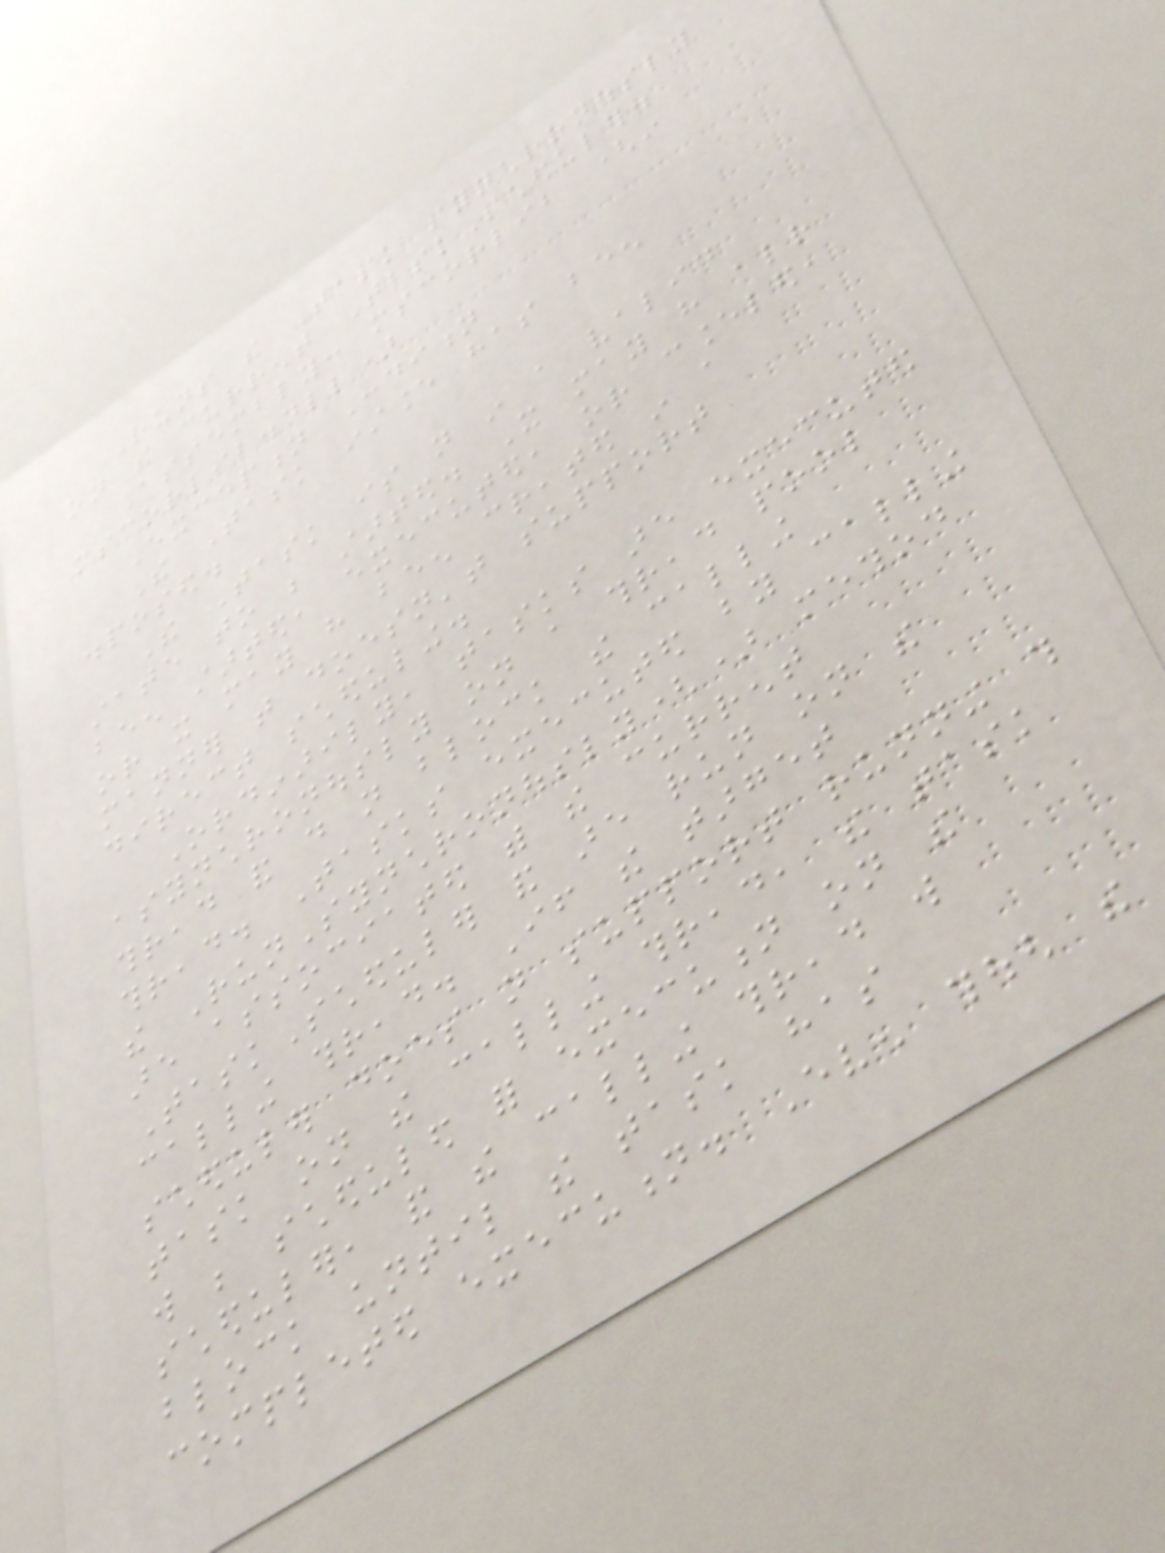Runs the Task synchronously
on the current TaskScheduler.
Assembly: mscorlib (in
mscorlib.dll)
Exception Condition
The Task instance has been
disposed.
The Task is not in a valid
state to be started. It may have already
been started, executed, or canceled,
or it may have been created in a
manner that doesn't support
direct scheduling.
Ordinarily, tasks are executed
asynchronously on a thread pool
thread and do not block the calling
thread. Tasks executed by calling
the RunSynchronously() method
are associated with the current
TaskScheduler and are run on the
calling thread. If the target
scheduler does not support running this
task on the calling thread, the task
will be scheduled for execution on the
scheduler, and the calling thread will
block until the task has
completed execution. Even though the
